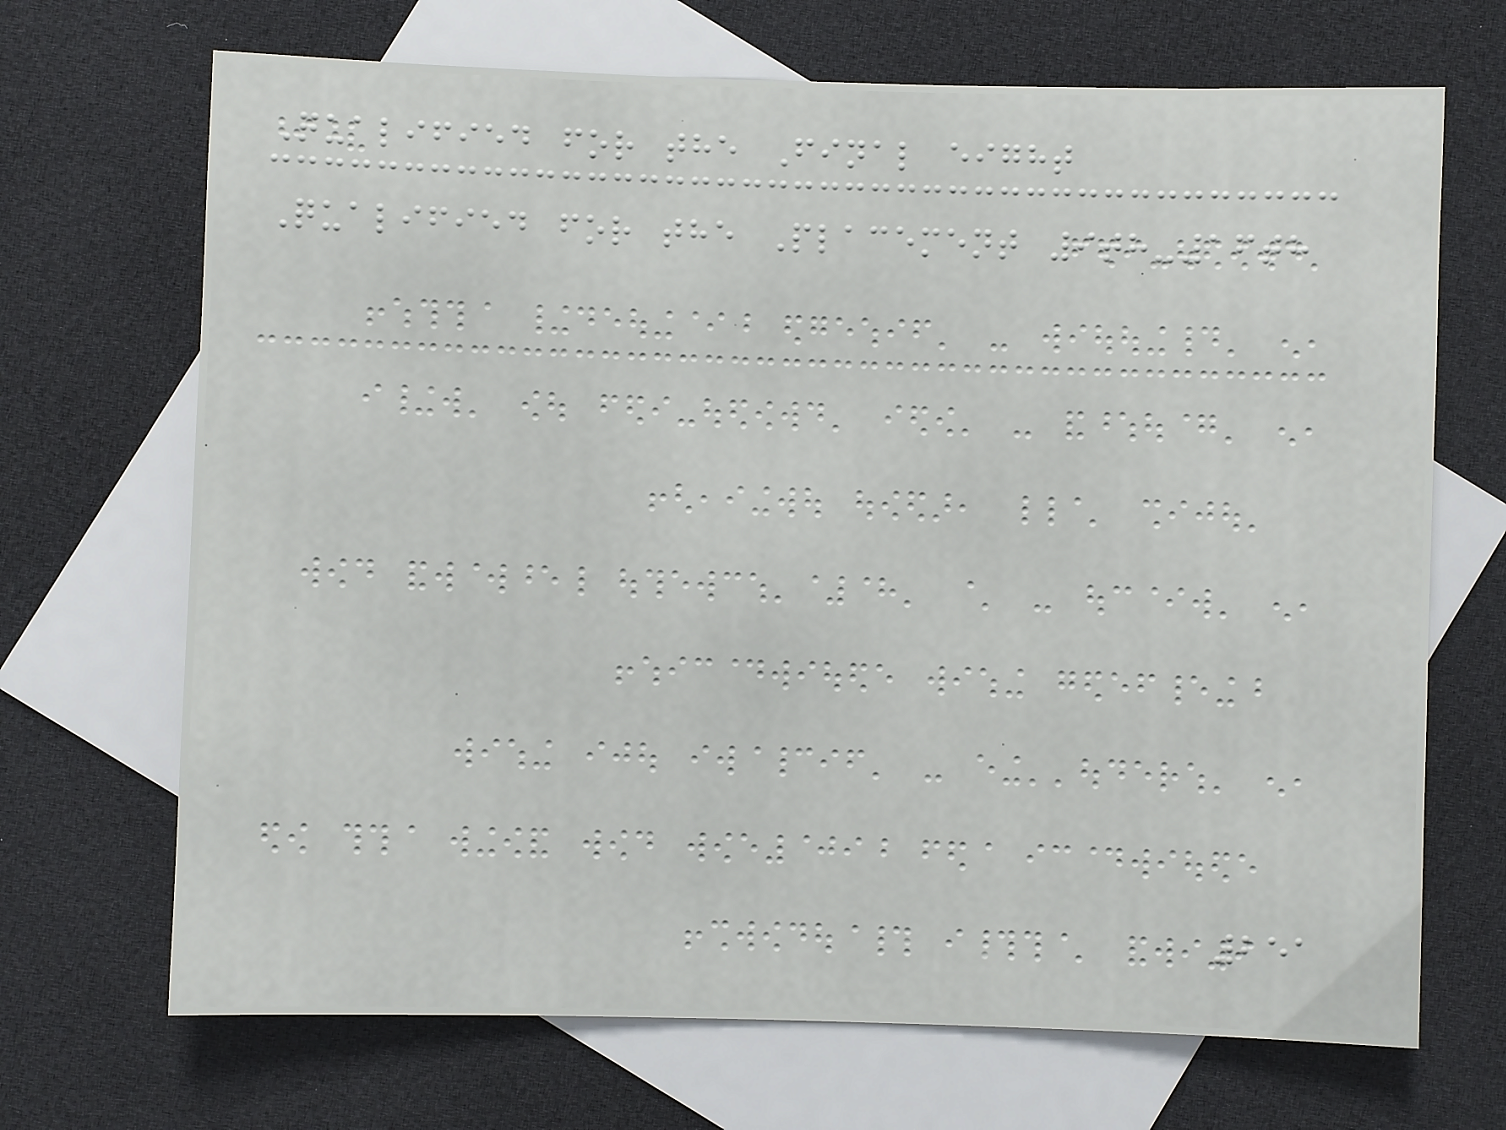Qualified for the Final eight
Qualified for the Placement 9th-16th
251
